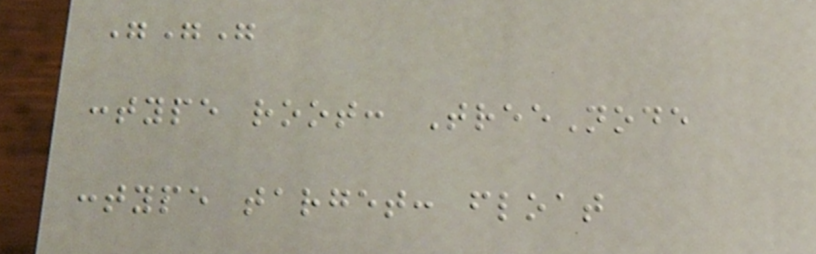"""
:type root: TreeNode
:type target: float
